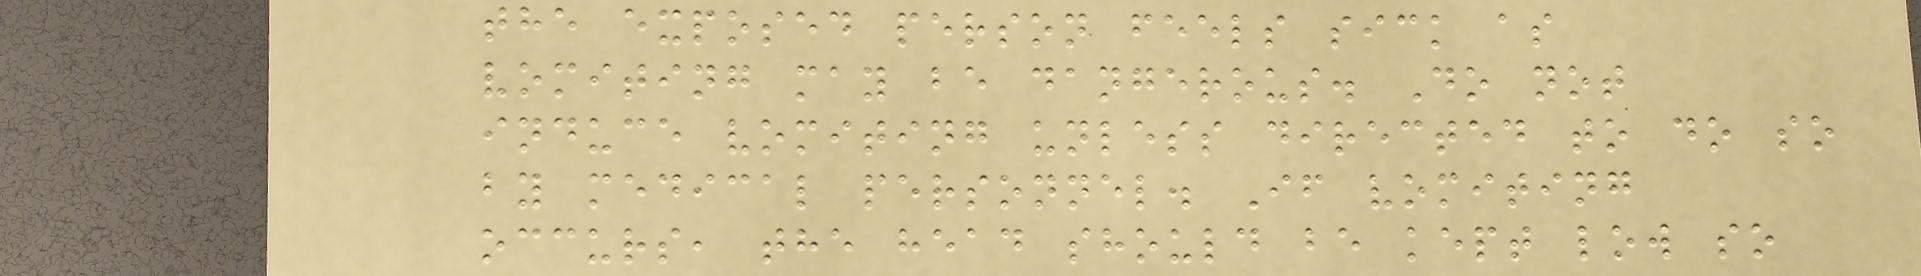the exposed person feels sick as
vomiting may be dangerous. Do not
induce vomiting unless directed to do so
by medical personnel. If vomiting
occurs, the head should be kept low so
